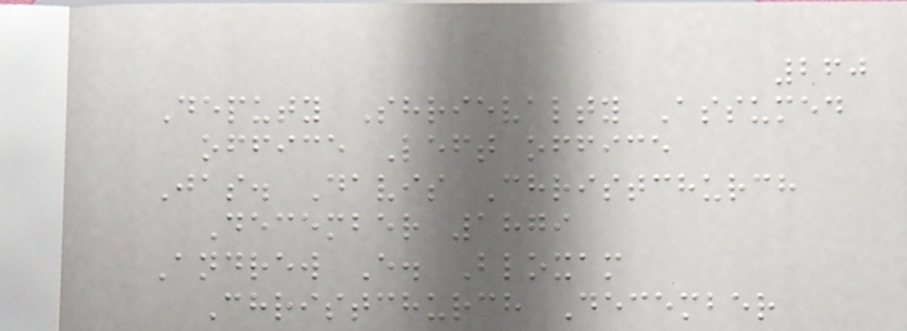260
Deputy Shrievalty Assumed
office Left office
Jas. Davis Christchurch
December 1879
Andrew E. Bloxam
Christchurch December
